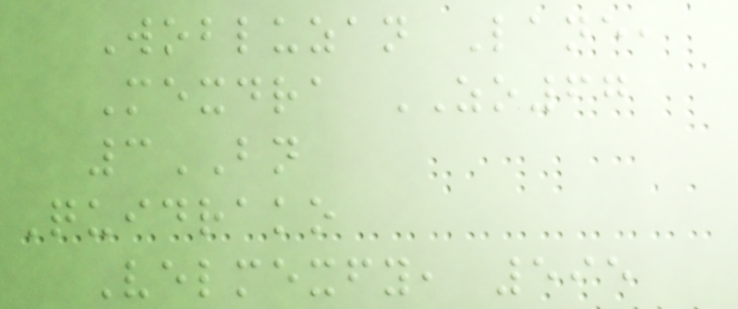Wobluzan Lane,
Mexdra ZO67
3BN
Quidrako
Velmexfy, 595
